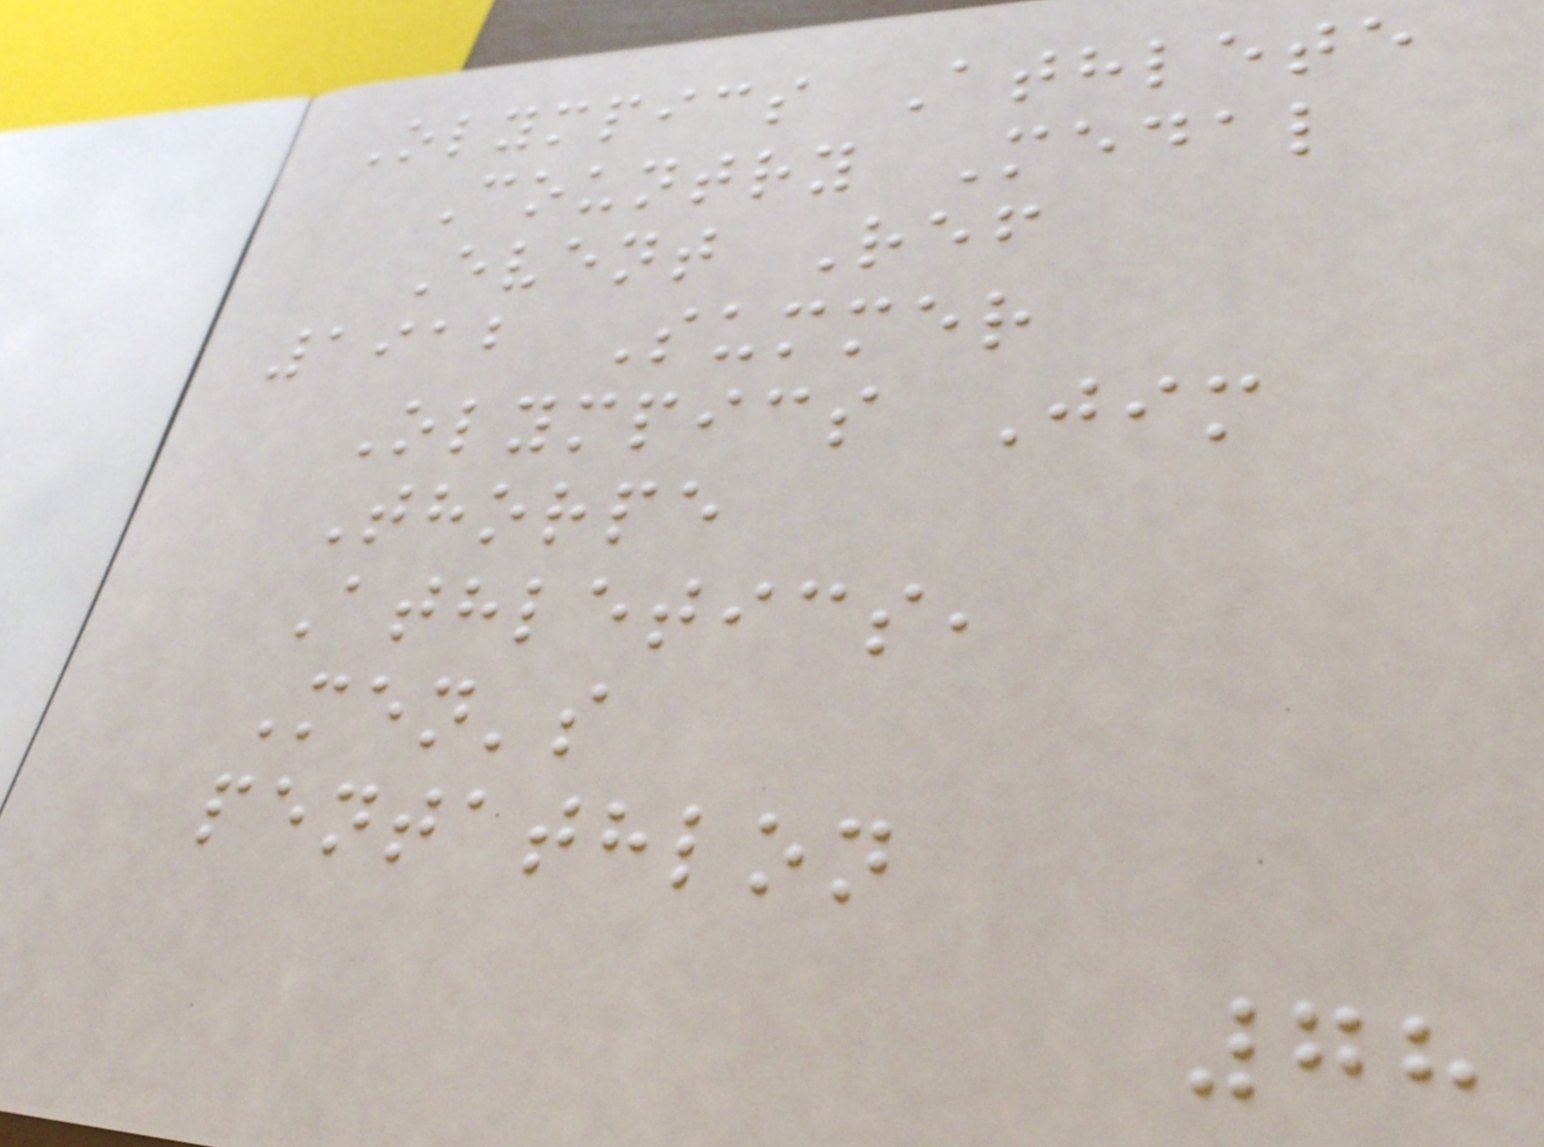Olympics Athlete
Country Medal
Event Ref
1912 Summer
Olympics Jim
Thorpe
Athletics,
Men's
pentathlon
78
